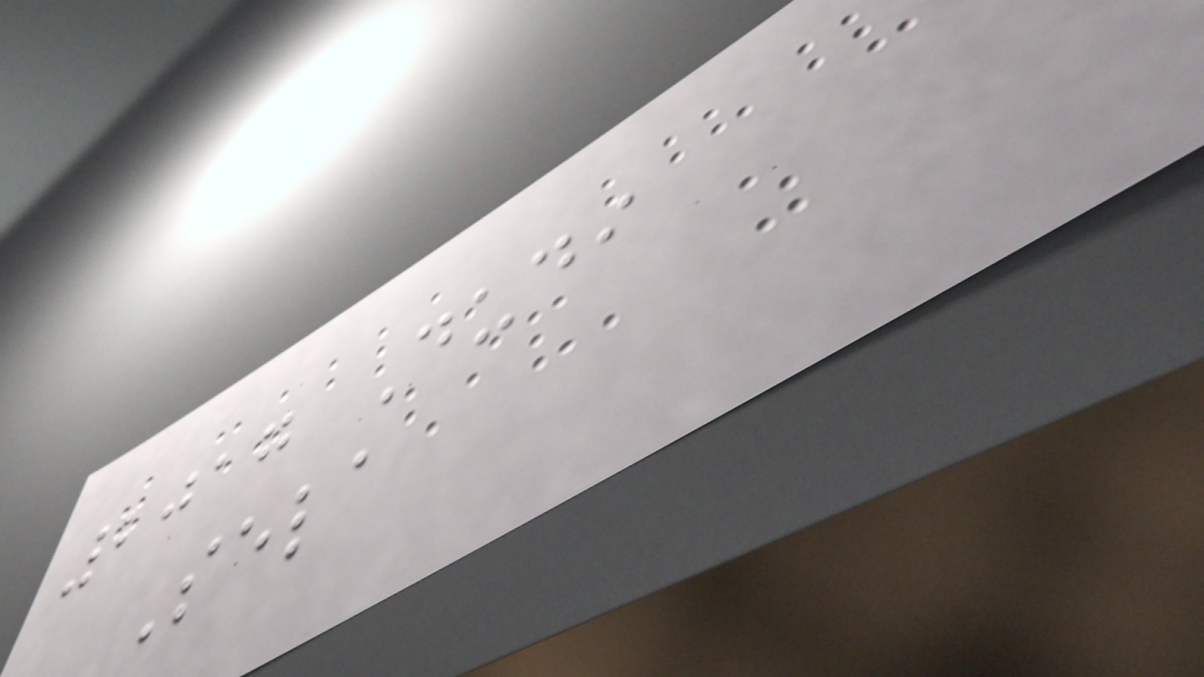2017 Dudi
Sela
